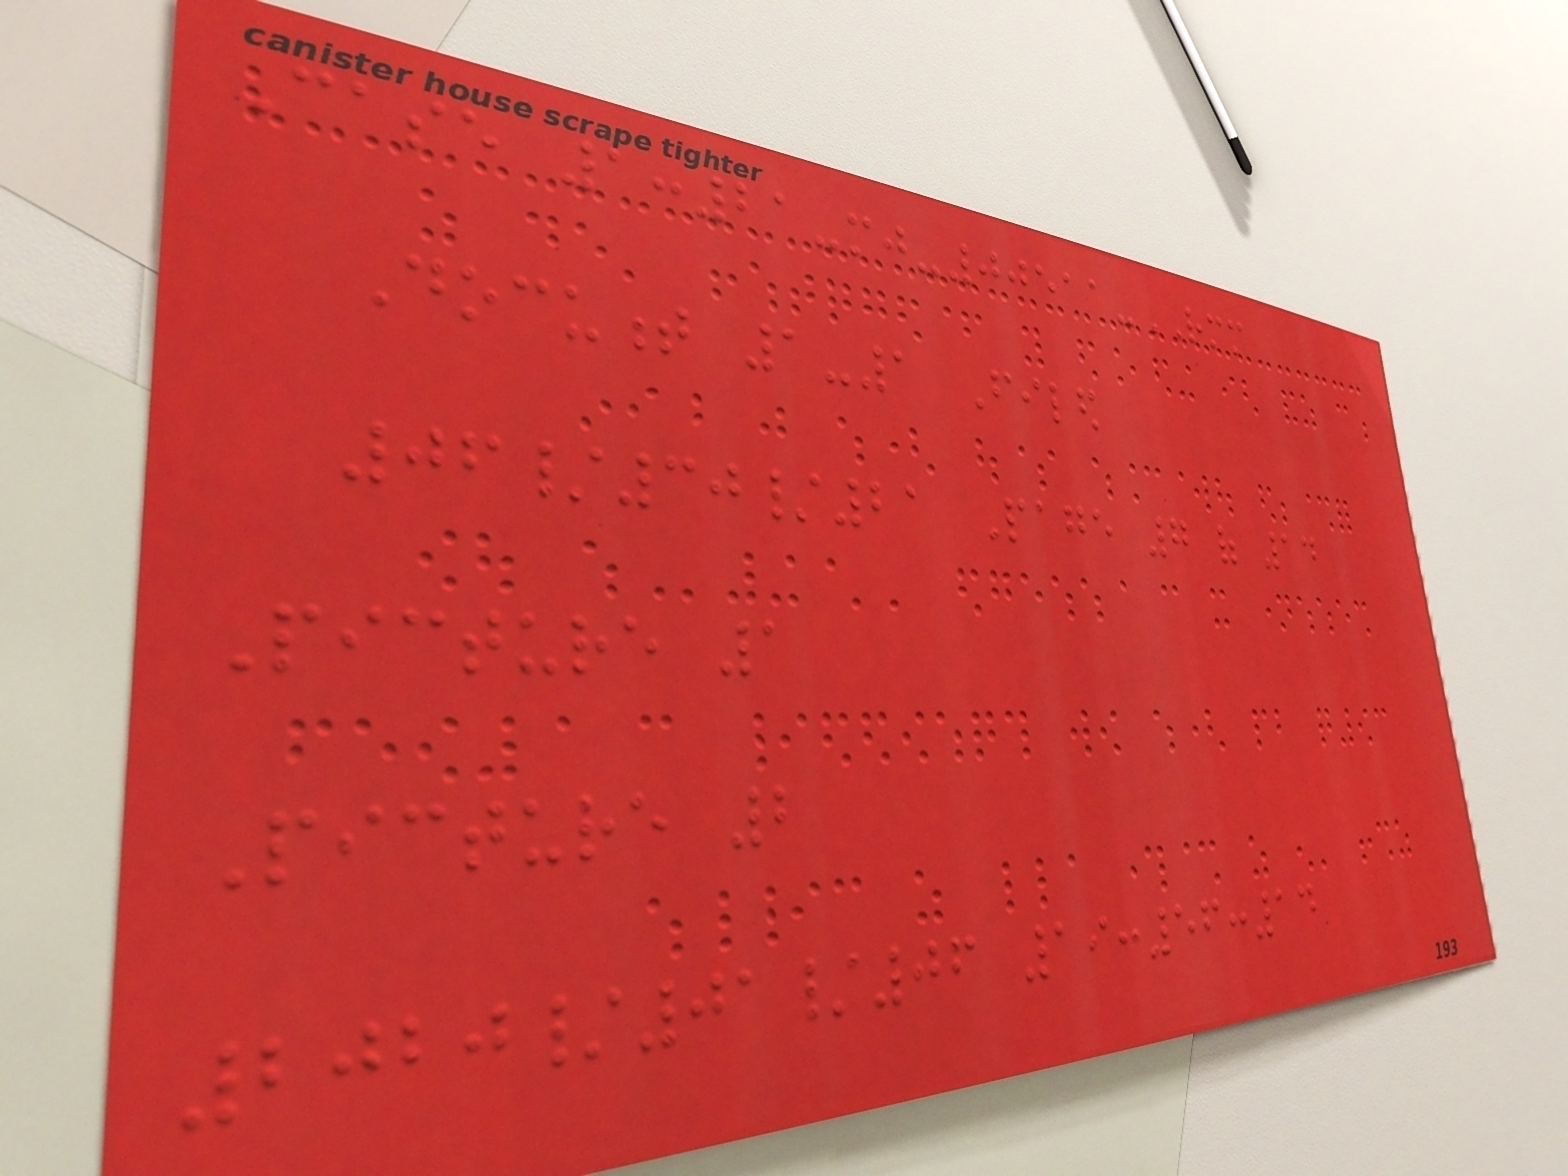Case 1:21-mj-00511-RMM
Document 1-1 Filed
06/30/21 Page 7 of 14
Picture 1
Picture 2
2020/01/06 19:56:14
